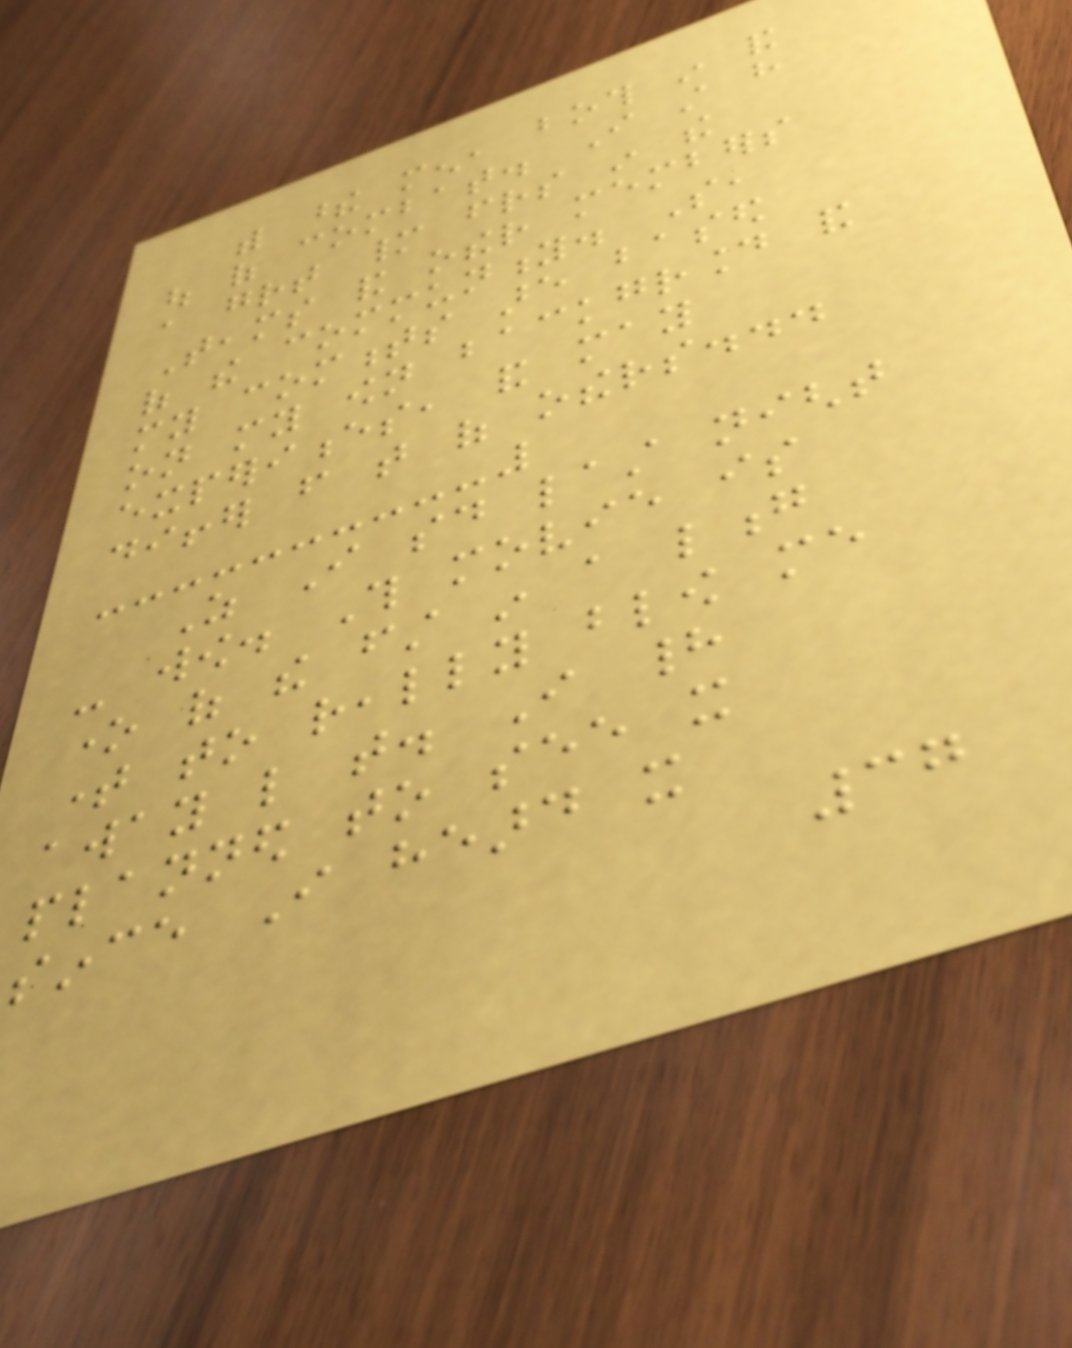with these men, both in and
out of combat. I still have
a great many friends in the
Teams and other members
of the community. So,
my comments are based
on my own background and
experiences, and may
differ from that of others...
As I said last night
- wow. This movie is
one of the first in a long
time to really blow me
away like that. I had
planned to see it
since I heard it
37
